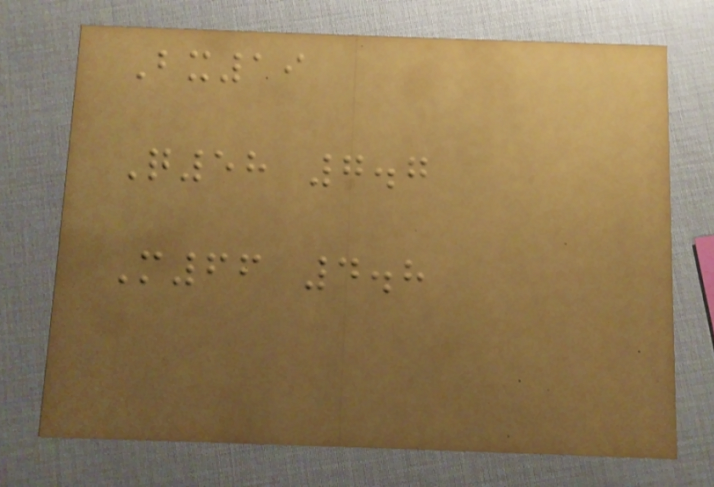Bx19
Q58 7.7
M66 4.8
